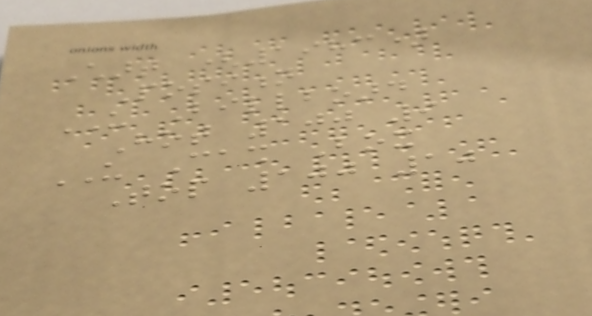Chart (1983)
Position
US Billboard
Hot 100 9
US Cash Box
Top 100 10
